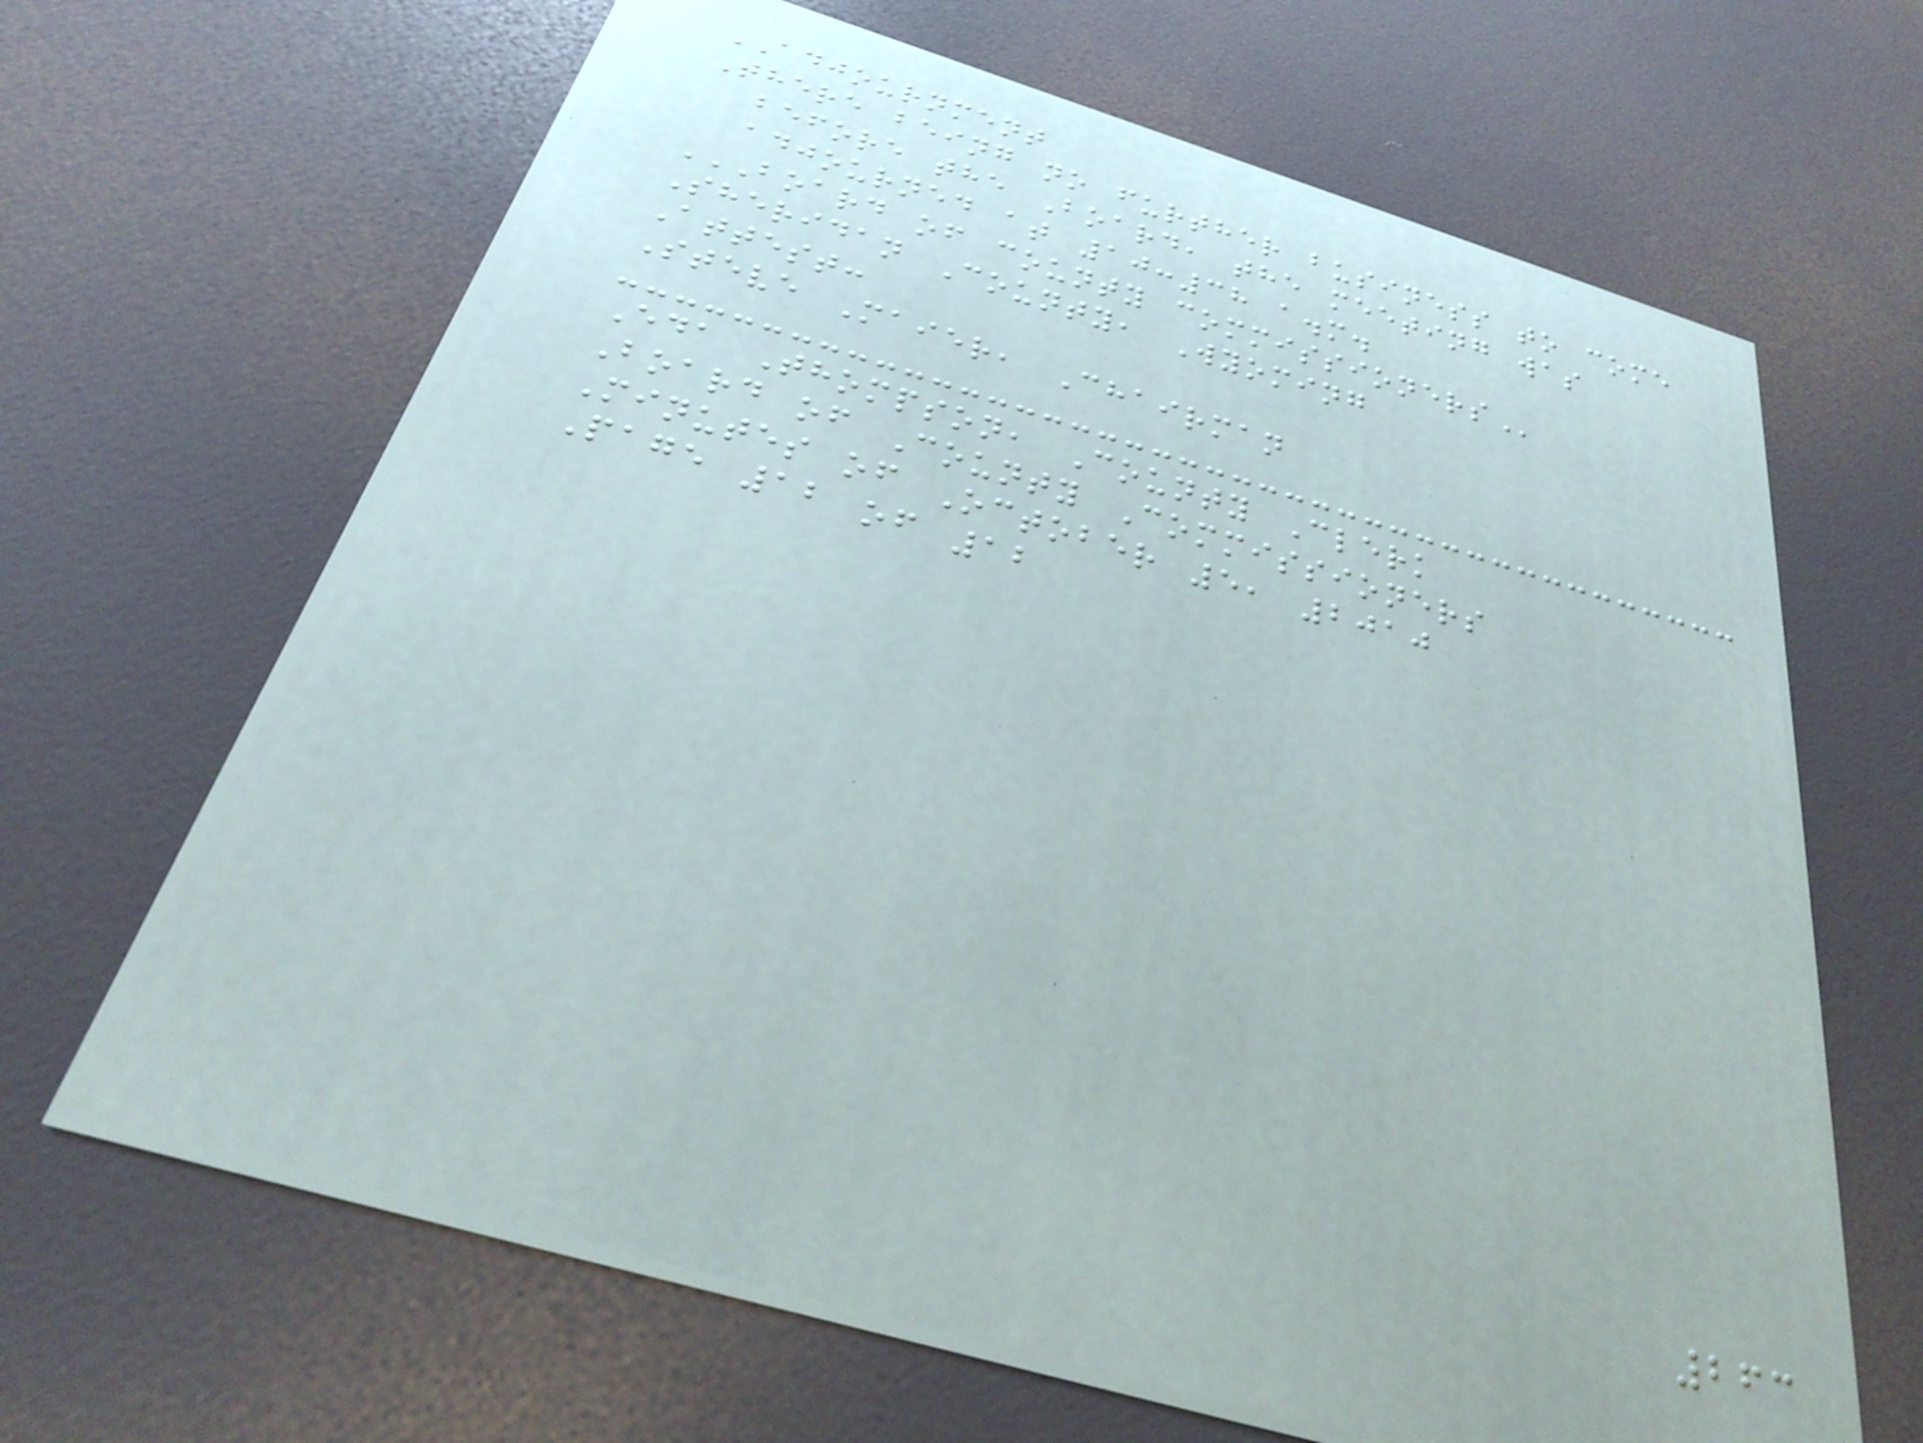ADJOURNMENT
There being no further business to come
before the Board, the meeting was
adjourned at 10:38 a.m.
BOARD OF COUNTY COMMISSIONERS
Sheridan County, Wyoming
Attest:
Steve Maier, Chairman
Eda Thompson, County Clerk
Board of County Commissioners
Minutes of October 5, 2010
Page 12 of 12
263
